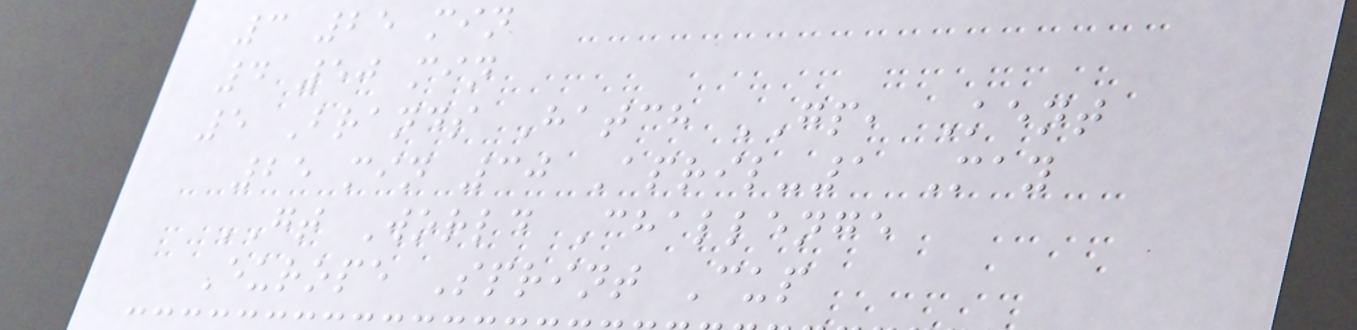3 25 min
4 50 min
5 Brands Hatch GP, Kent
25 min 30 April-1 May
GT World Challenge
Europe Sprint Cup
